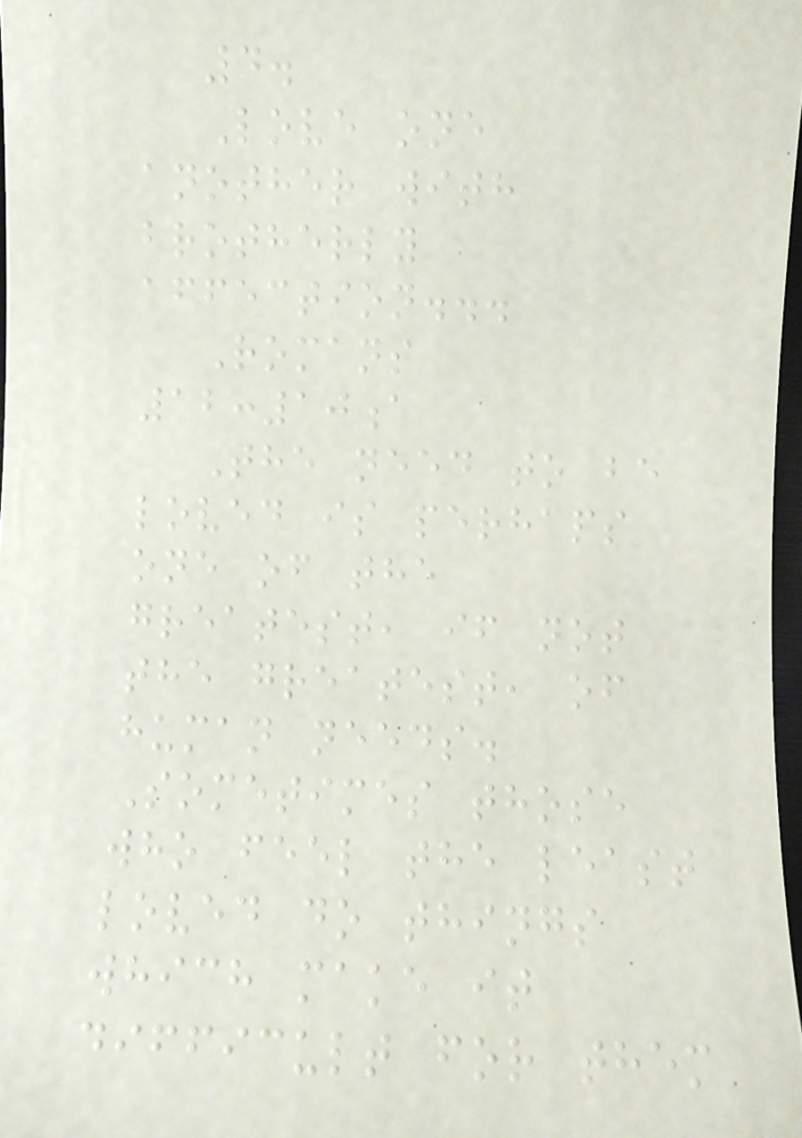4.
Love one
another with
brotherly
affection...
Romans
12:10a
The need to be
loved is perhaps
one of the
greatest, if not
the greatest, of
human needs.
Sometimes those
who feel the least
loved do things
which make it
difficult for them
